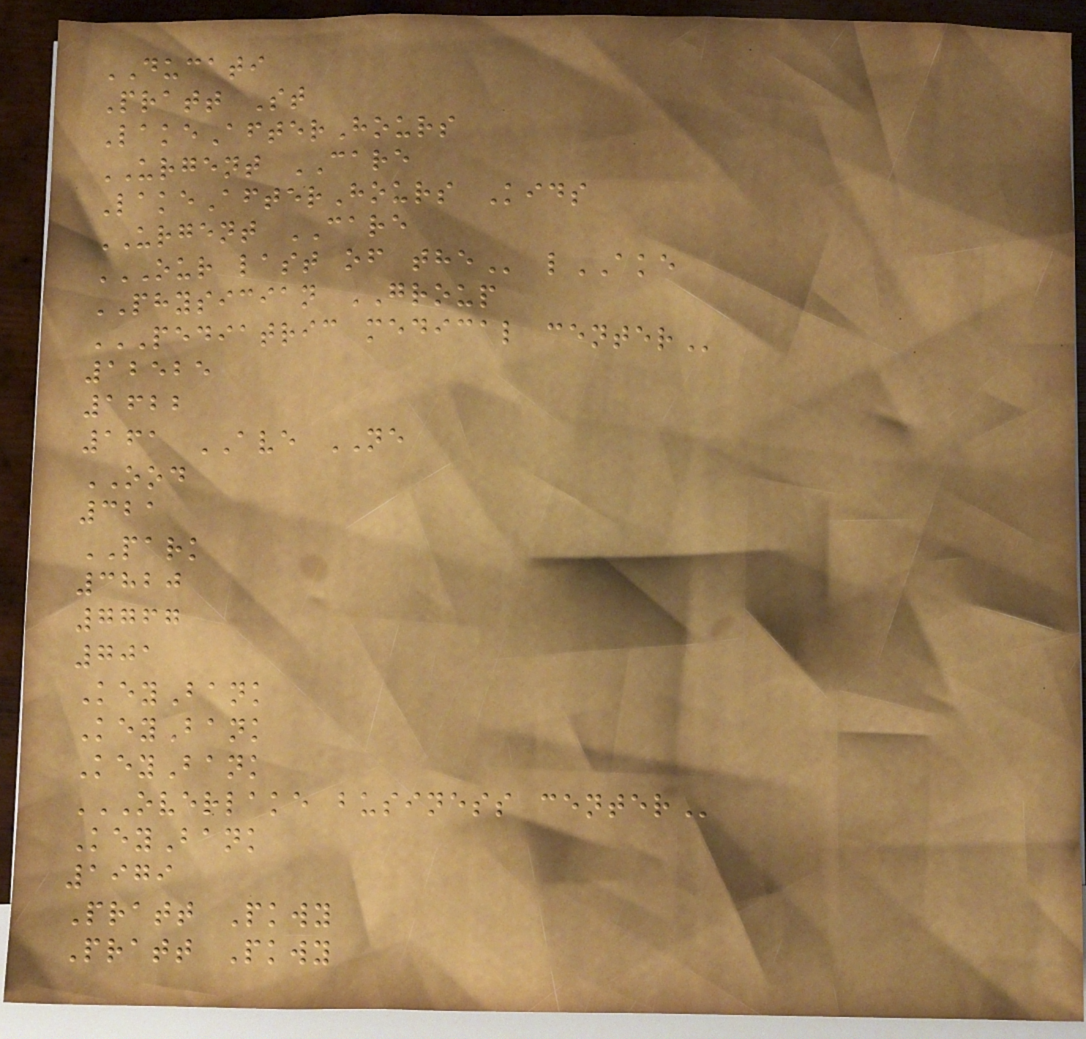DUCATI
Pratt St
LakeAfterHours
URGENT CARE
LakeAfterHours Kids
URGENT CARE
OUR LAST OF THE lAKE
PHYSICIAN GROUP
PEDIATRIC MEDICAL CENTER
12525
1622
161 AVE NE
OOD
321
PARK
3820
7767
701
KeyBank
KeyBank
KeyBank
OVERLAKE BUSINESS CENTER
KeyBank
1979
Pratt Pkwy
Pratt Pkwy
